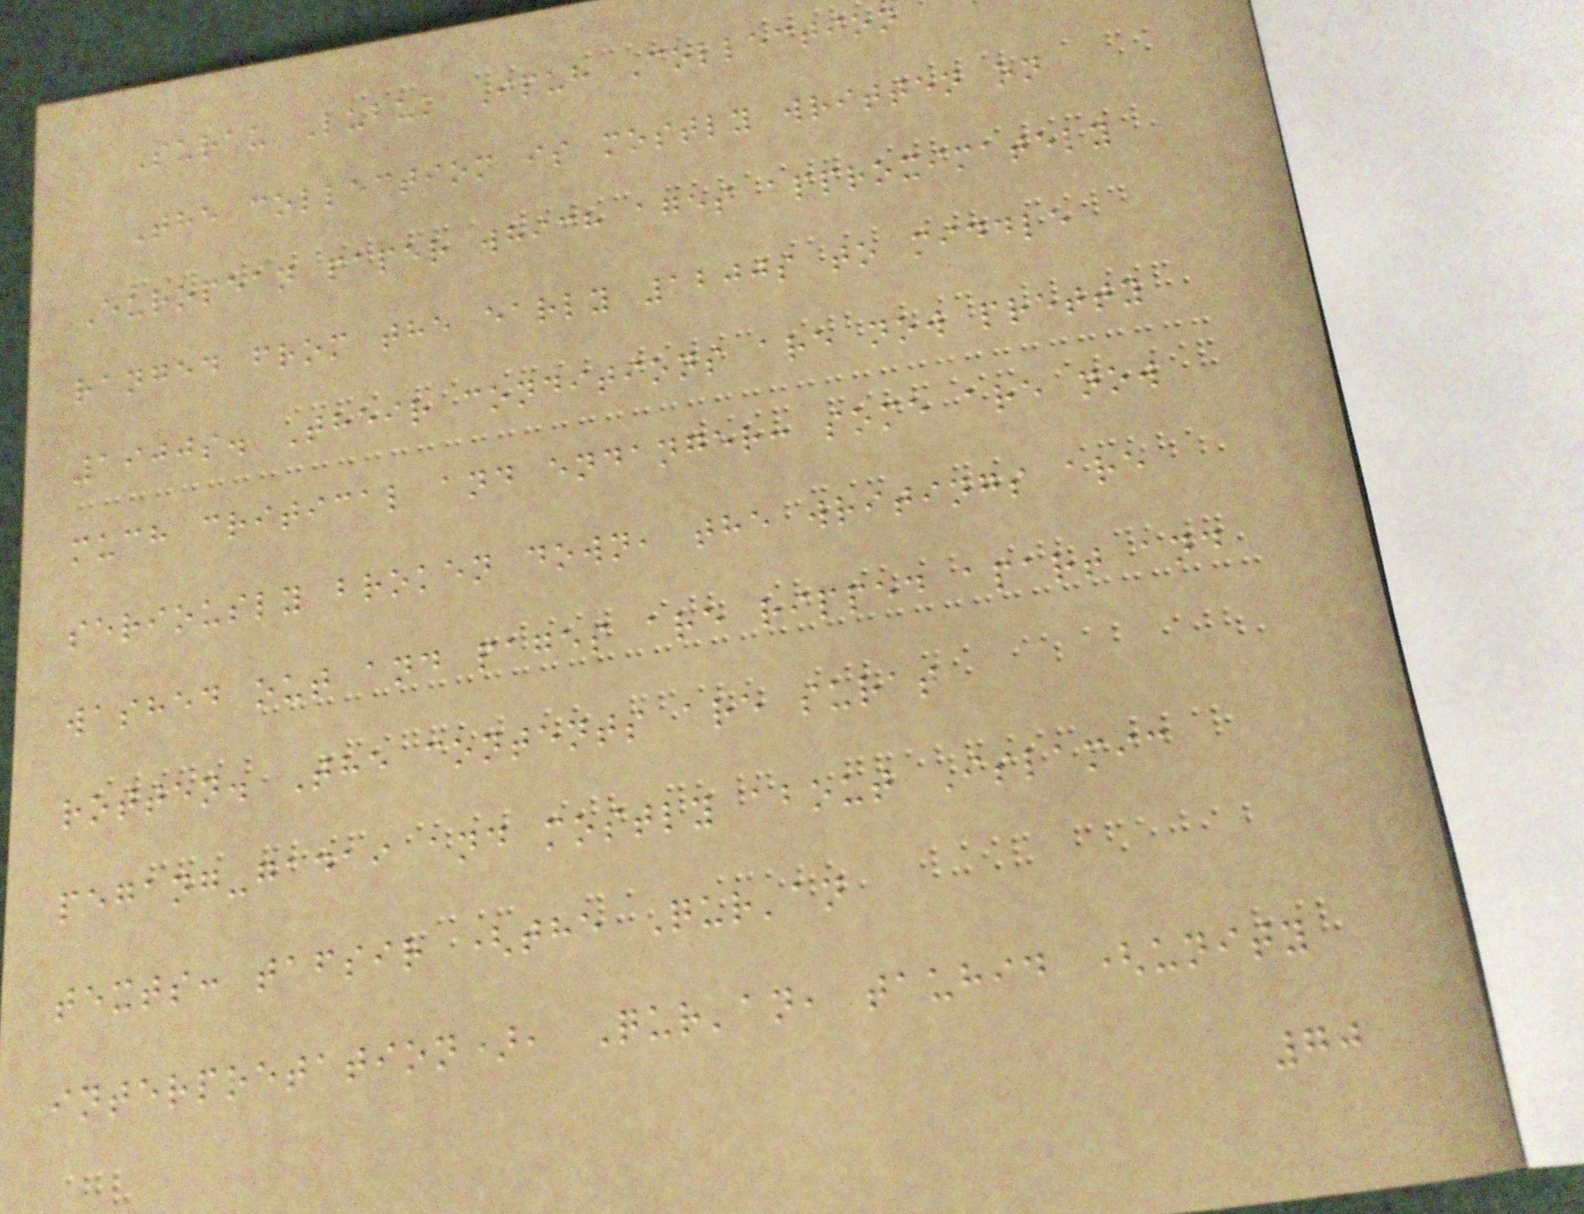Surau Lubuk Ipuh Collection
The collection is mostly written on
European paper which ages approximately
ranged from the early 1200s to middle
1900s. Their conditions are now pretty
much critical and endanger: some are now
seriously broken down, the writings are
washed out and pages are ripped apart and
rotten. The contents are surat
pegang-gadai and mostly about Islamic
texts: tafsir (the Qur'an
interpretation), Qur'an, tauhid (unity
70
